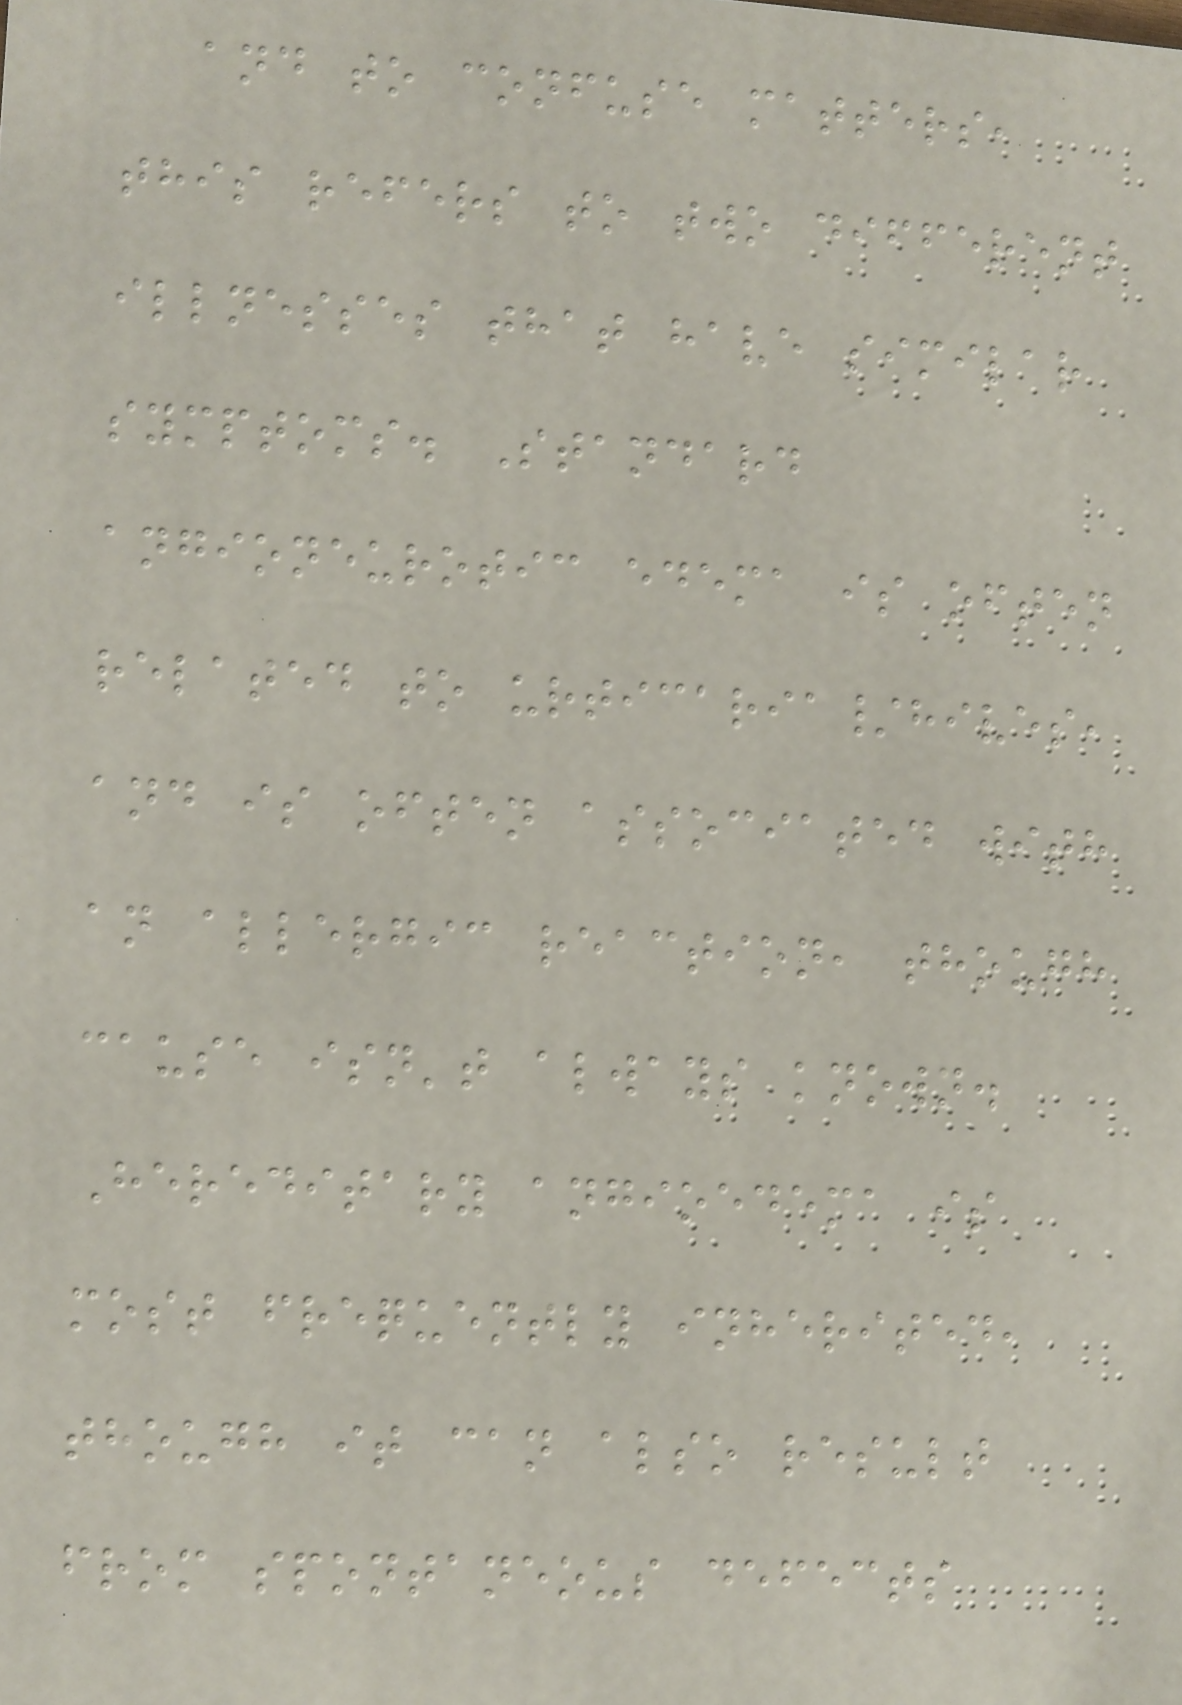and to confuse matters,
this refers to two different
illnesses that have similar
symptoms. Standard
angioneurotic edema is often
related to urticaria/hives,
and is often associated with
an allergic reaction, though
cause isn't always known.
Hereditary angioedema is
most frequently inherited,
though it can also result
from spontaneous defects
